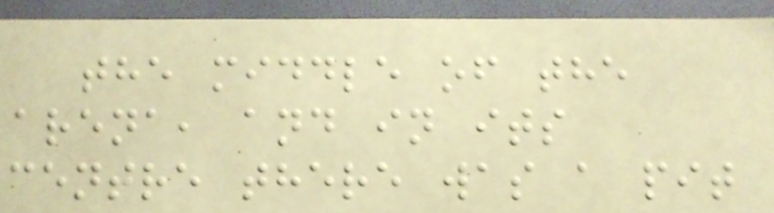the middle of the
arena, and in its
centre there was a pit
